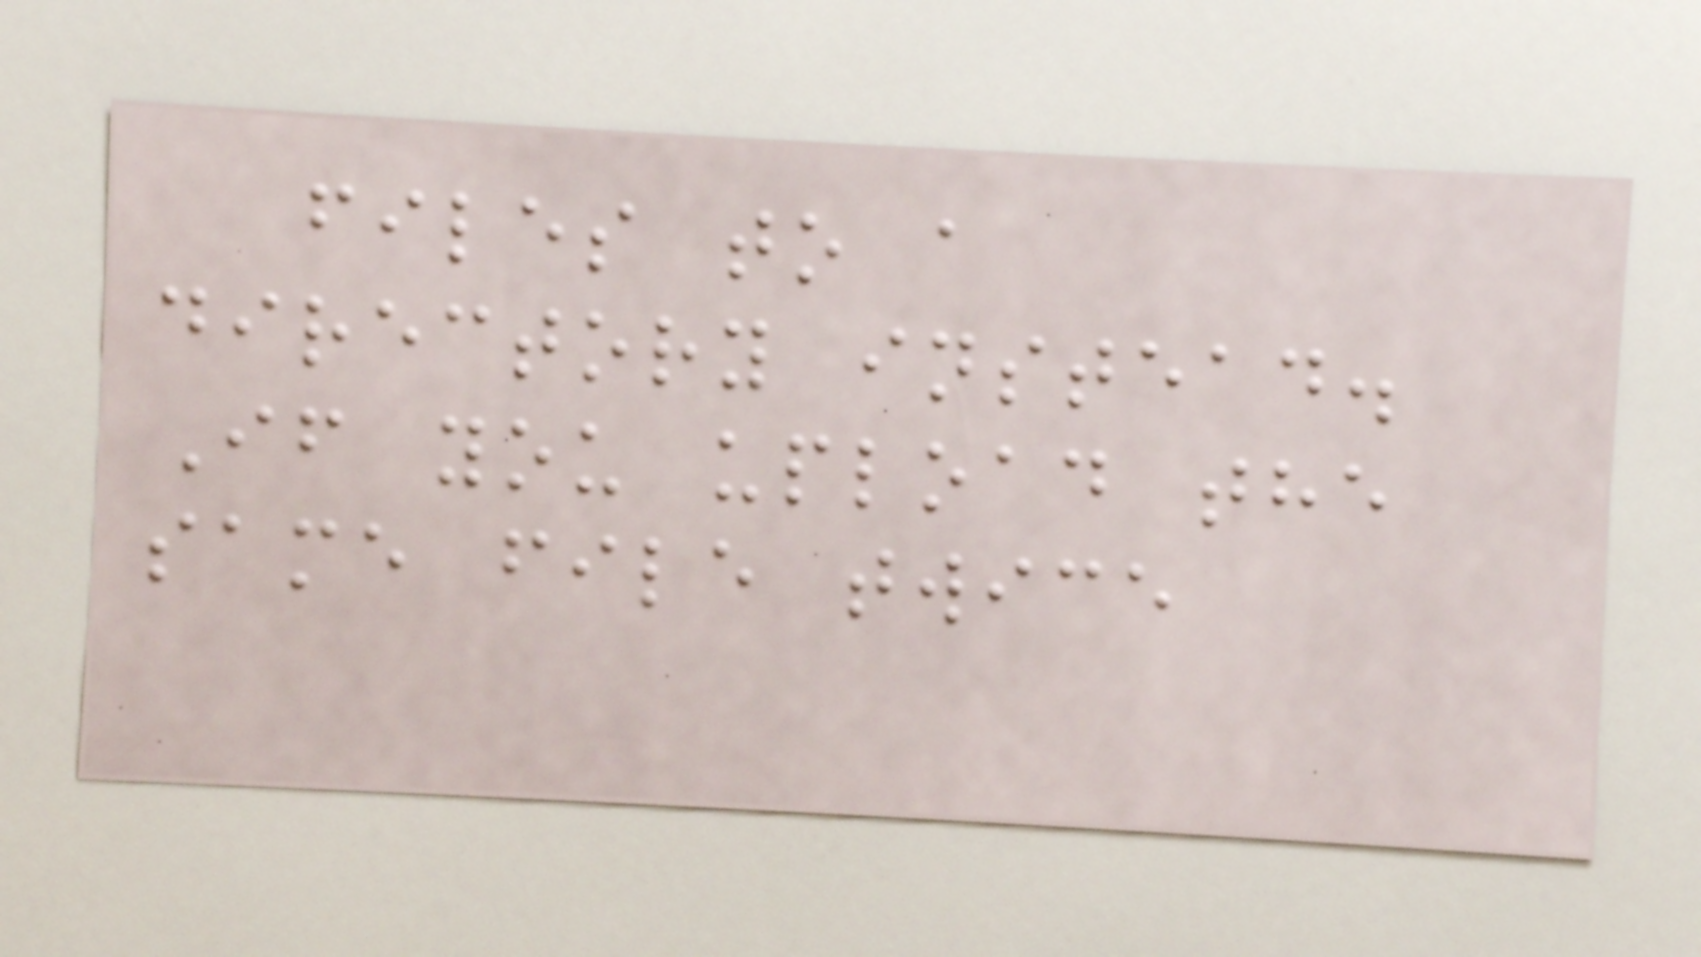files to a
directory instead.
If you upload the
same file twice
